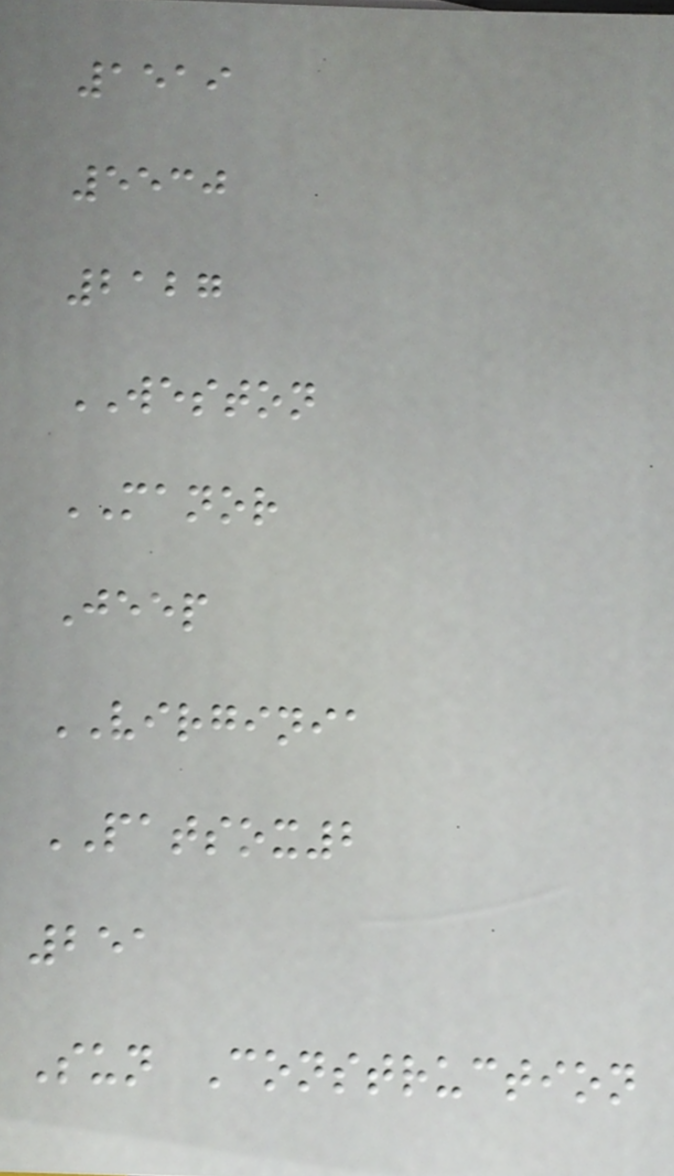1519
5530
2127
WESTON
MANOR
Jeep
VIRGINIA
PATSOX2
251
Sun Construction
